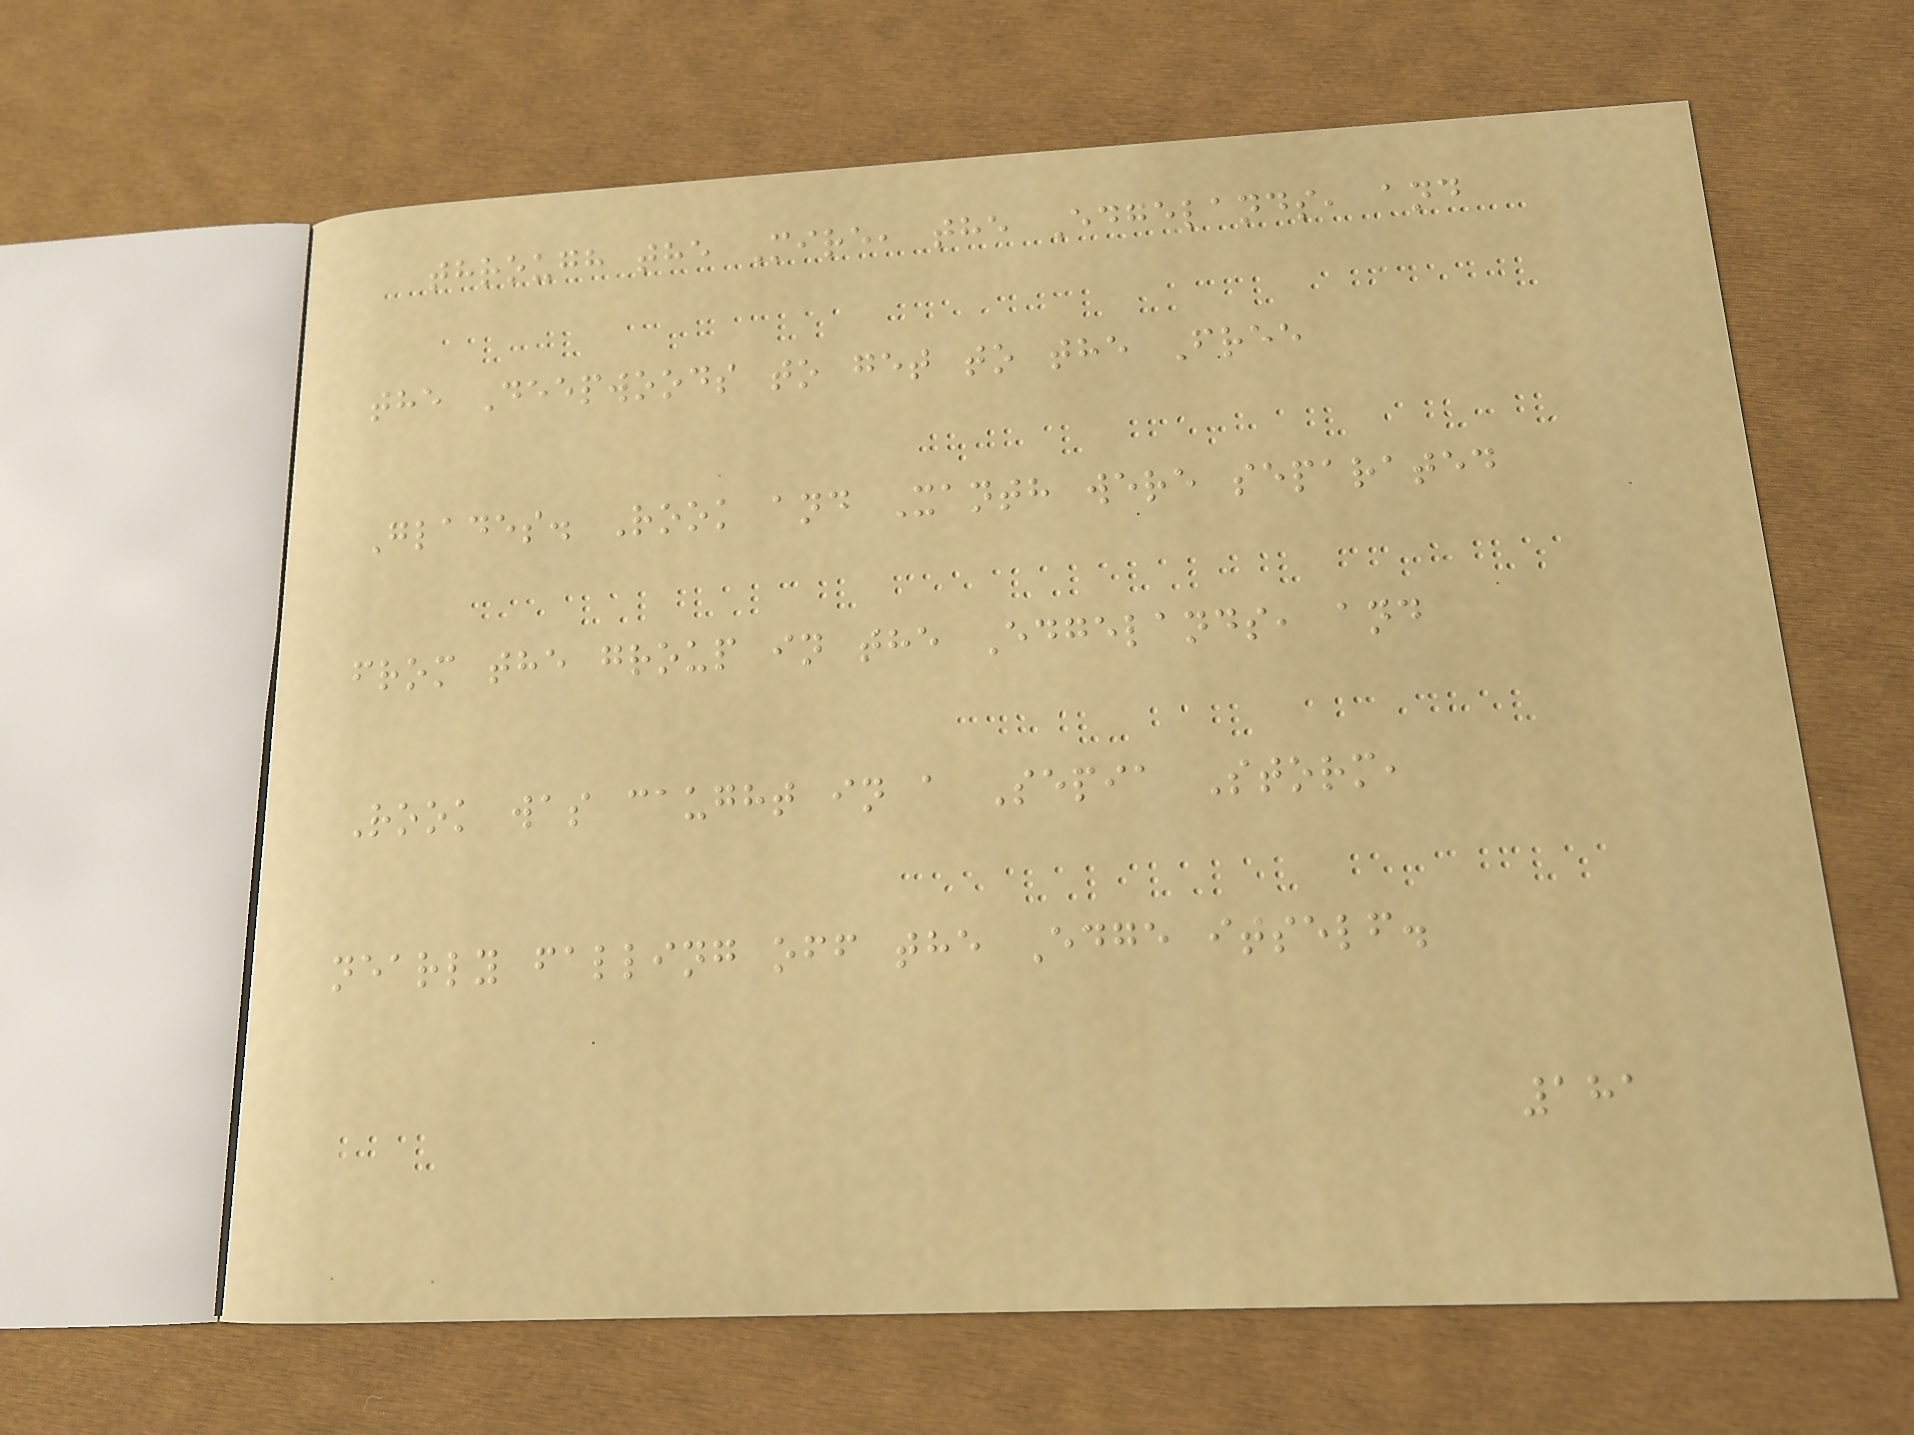through the Mire, the Edgelands, and
the Deepwoods to get to the Free
Glades. Rook and Xanth were separated
from the group in the Edgelands, and
Rook was caught in a Sepia Storm,
nearly falling off the Edge itself.
181
